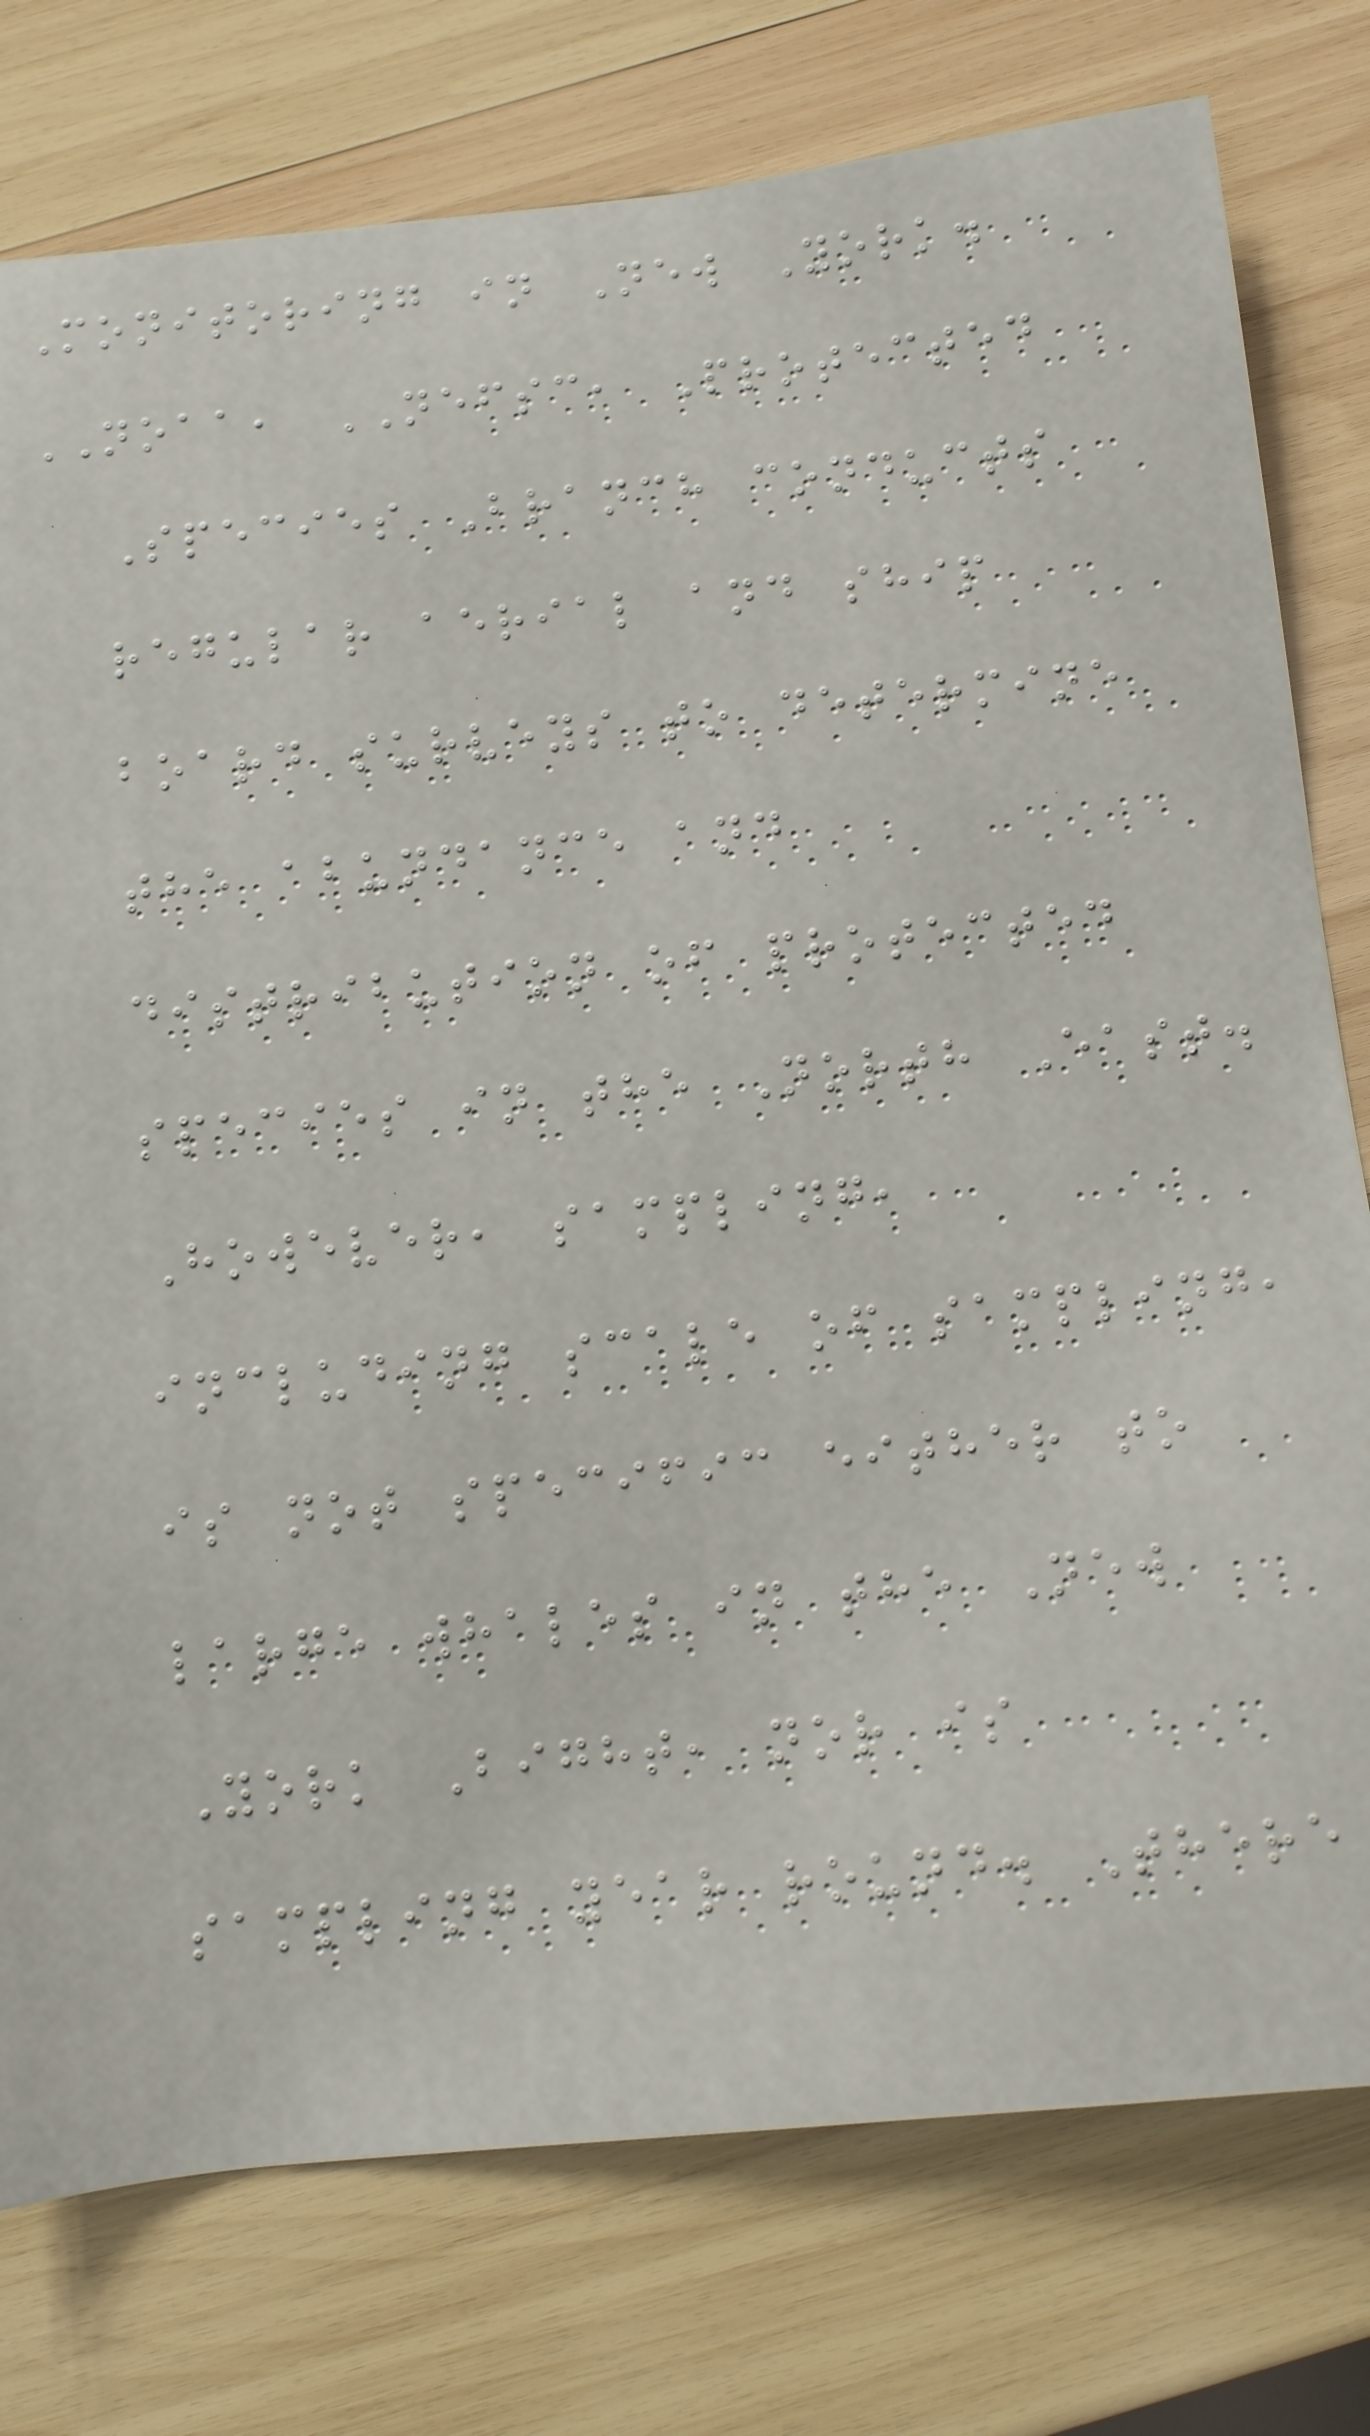Monitoring in New York.
NOAA, NEFSC, Protected
Species Branch conducts
regular aerial and ship
board surveys to determine
the abundance and
distribution of protected
species in the North East.
However, sampling,
including scale of sampling,
is not specific either to
large whales in the New
York Bight, nor is
sampling year round. There
